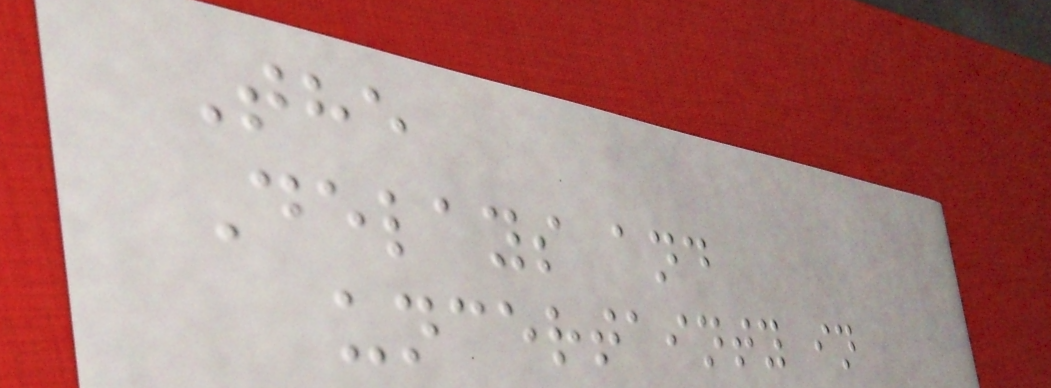The
Delays and
uncertainty in
